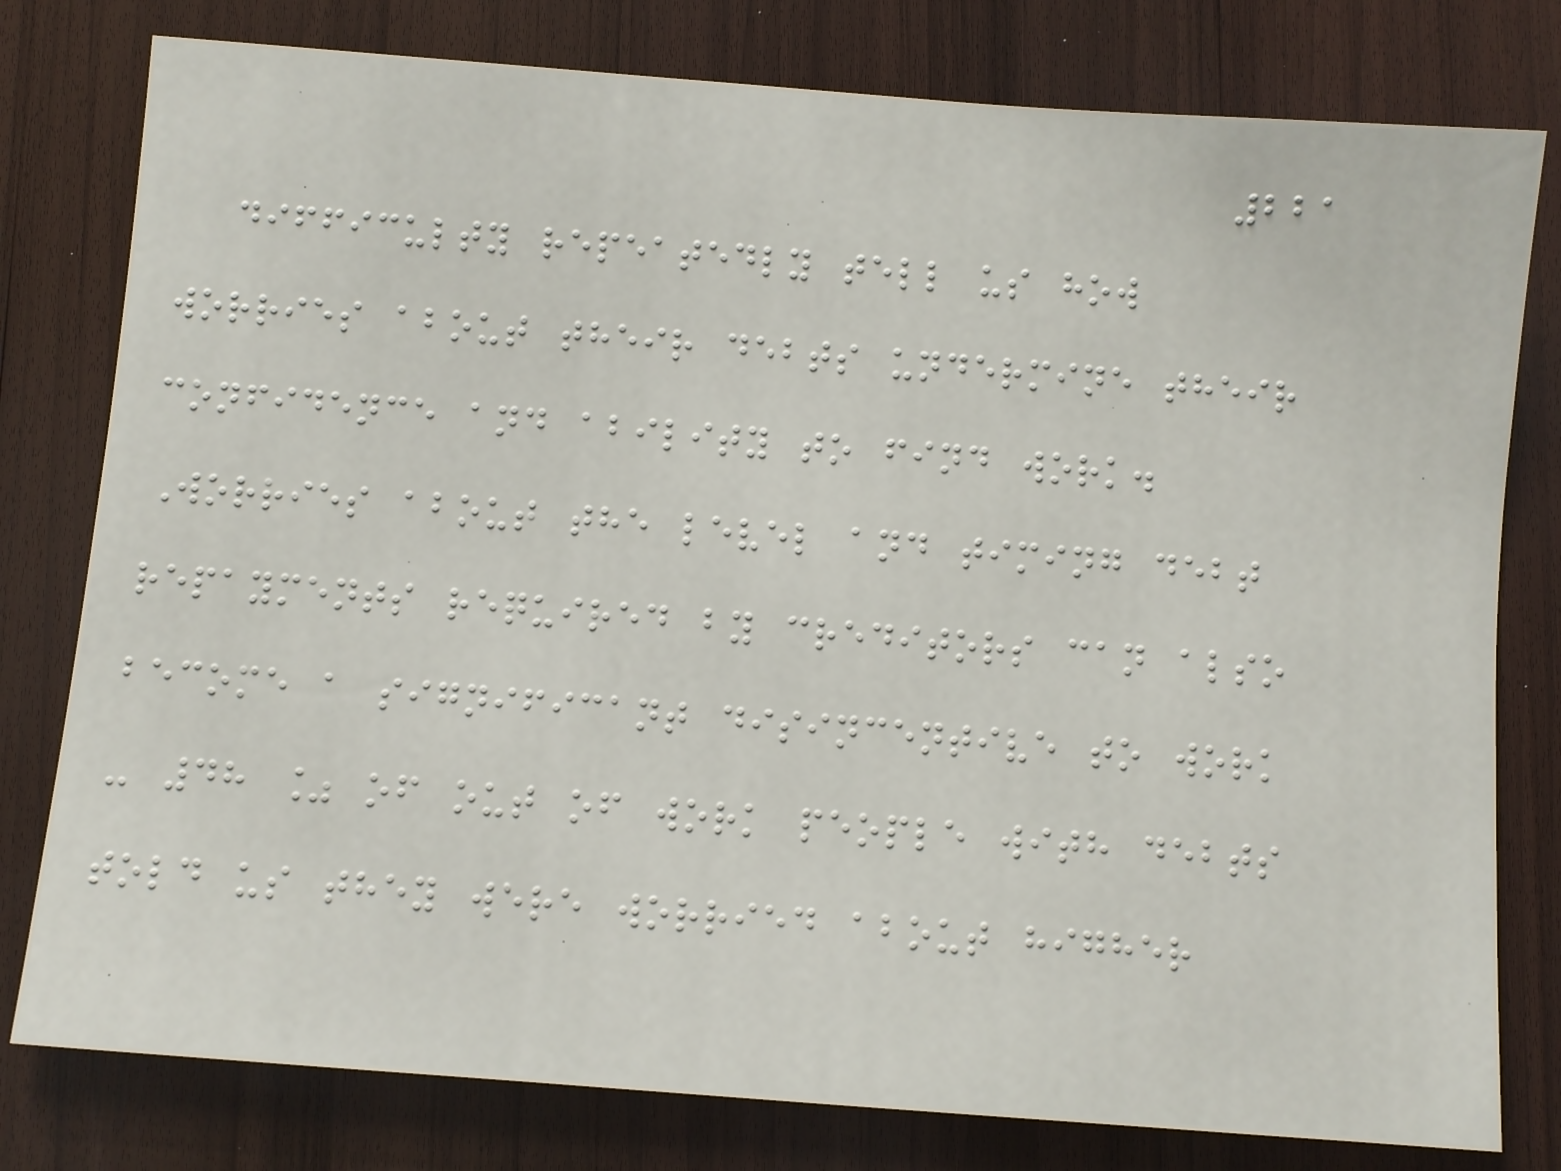221
difficulty repeatedly tell us how
worries about their debts undermine their
confidence and ability to find work.
Worries about the level and timing debt
repayments required by creditors can also
become a significant disincentive to work
- 48 % of out of work people with debts
told us they were worried about higher
